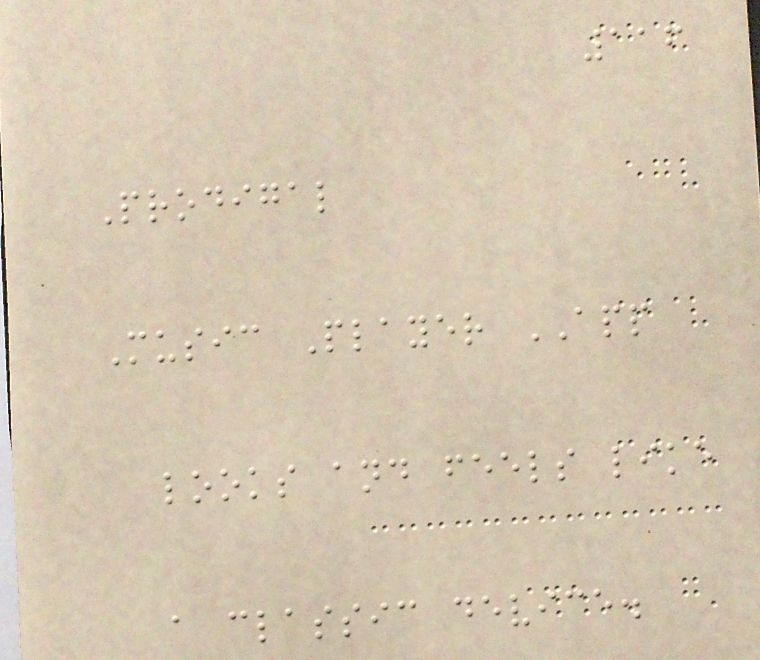116
Prodigal
Music Player APP
looks and feels like
a classic device.
